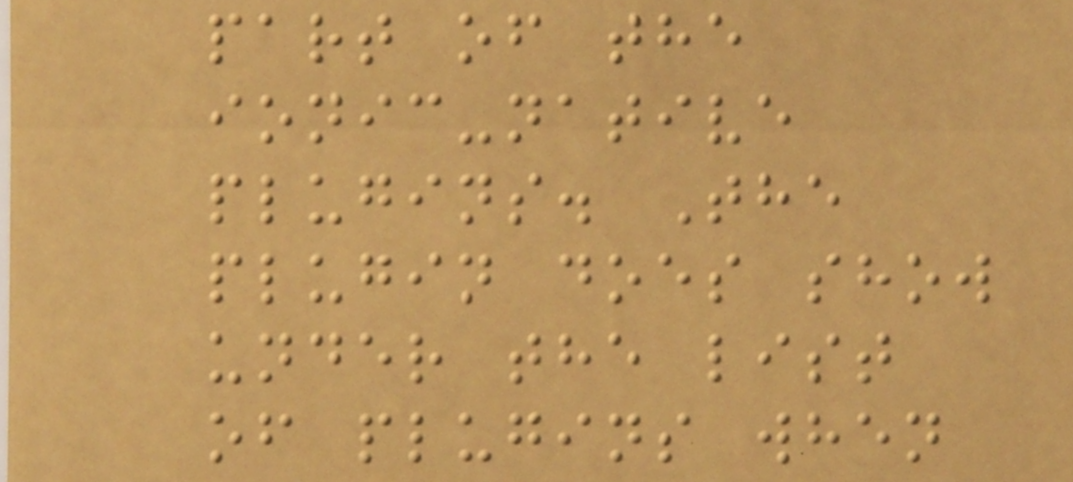part of the
ionic-native
plugins. The
plugin does show
under the list
of plugins when
